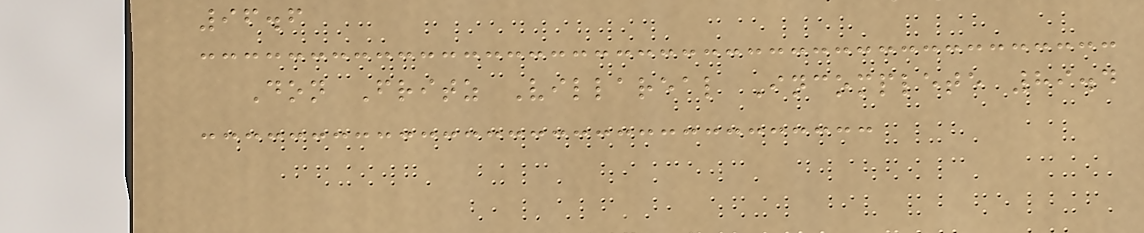96.6
Don Fritz Villareal Incomplete 89.4
